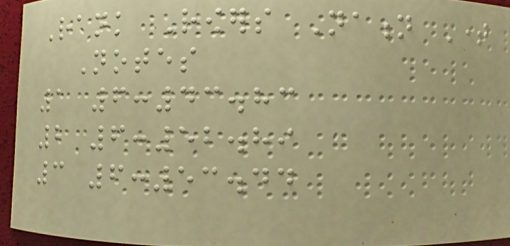Rank Rowers Nation Time
Notes
1 6:43.83
2 6:52.89
3 6:53.44
